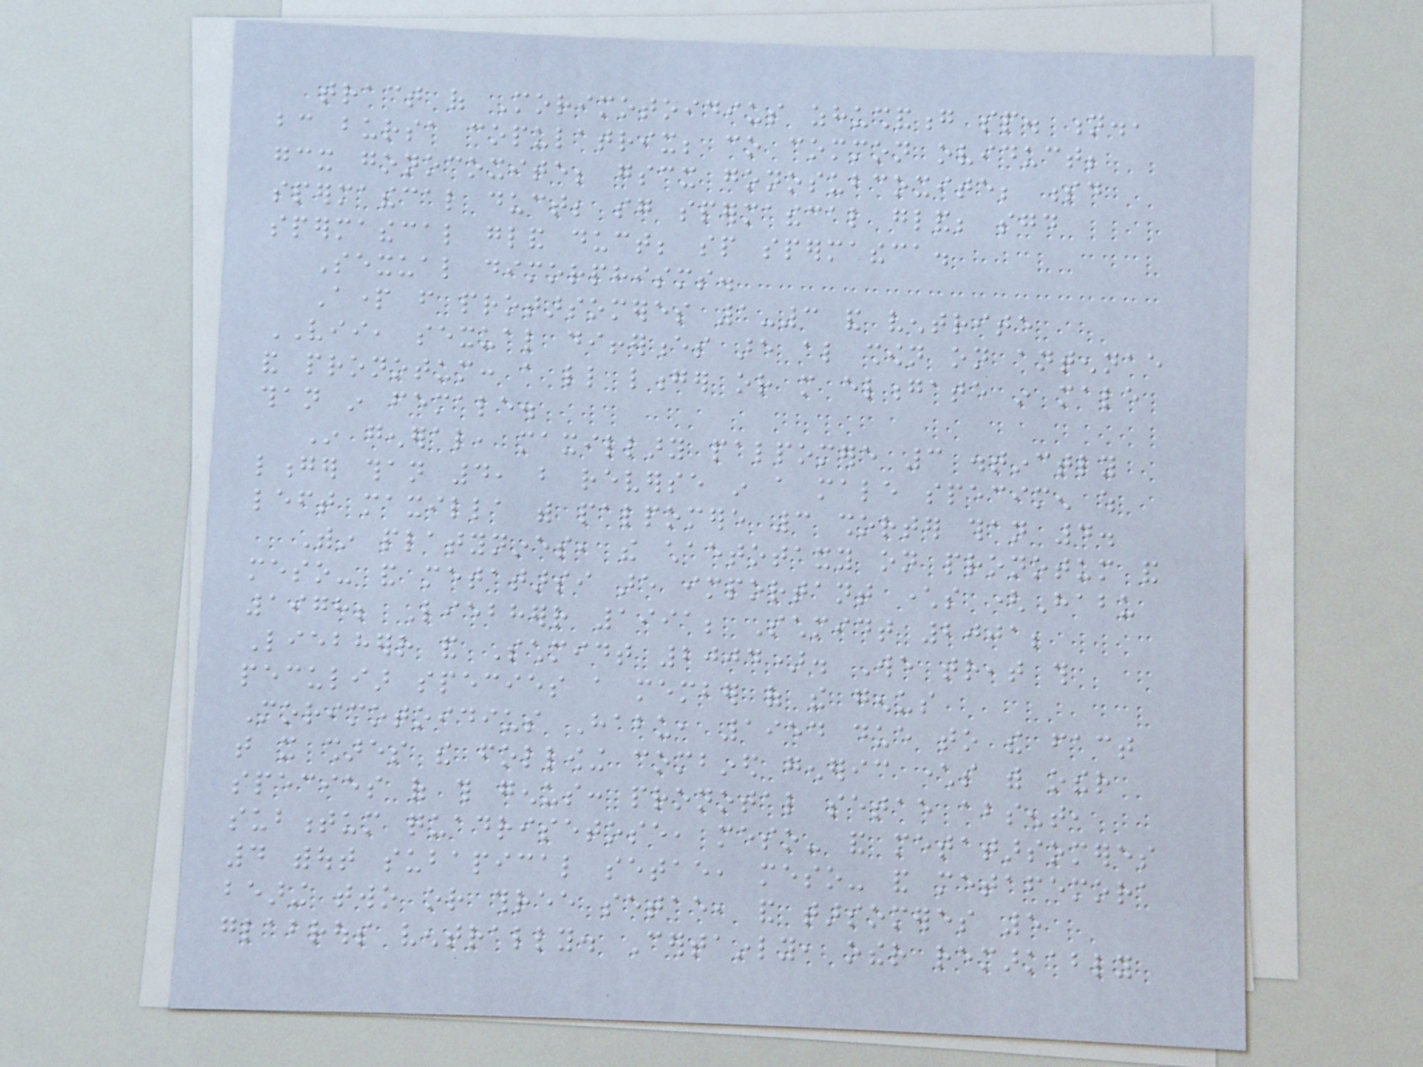tract of Morimotoidius zhushandong sp. n.,
bc bursa copulatrix; co common oviduct;
gcx gonocoxite; gscx gonosubcoxite; sd
spermathecal duct; sg spermathecal gland; sgd
spermathecal gland duct; sp spermatheca.
Sexual dimorphisms.
Apart from protarsomeres 1-3 and ventrite
VII, sexual differences are also shown on antennae
and pronotum: a little longer or more elongate in male
than in female.
In general, maxillary palpomere 3 distinctly
longer than 4, but reverse in a male specimen which
left maxilla with palpomere 3 shorter than 4.
Within platynines, the chaetotaxy on pronotum and
meso- and metatarsi are important characters (Habu
1978; Liebherr 1991; Schmidt 2001;
Liebherr and Schmidt 2004). We treat this
peculiar species a member of the genus
Morimotoidius Habu, 1954 due to the fact
that it shares the following combined generic characters with other
species of this genus: pronotal setae absent,
submentum quadrisetose, meso- and metatarsomeres
4 without subapical setae, meso- and metafemora
bearing two or three setae, and tarsomeres 5
glabrous ventrally. Certainly, other remarkably
